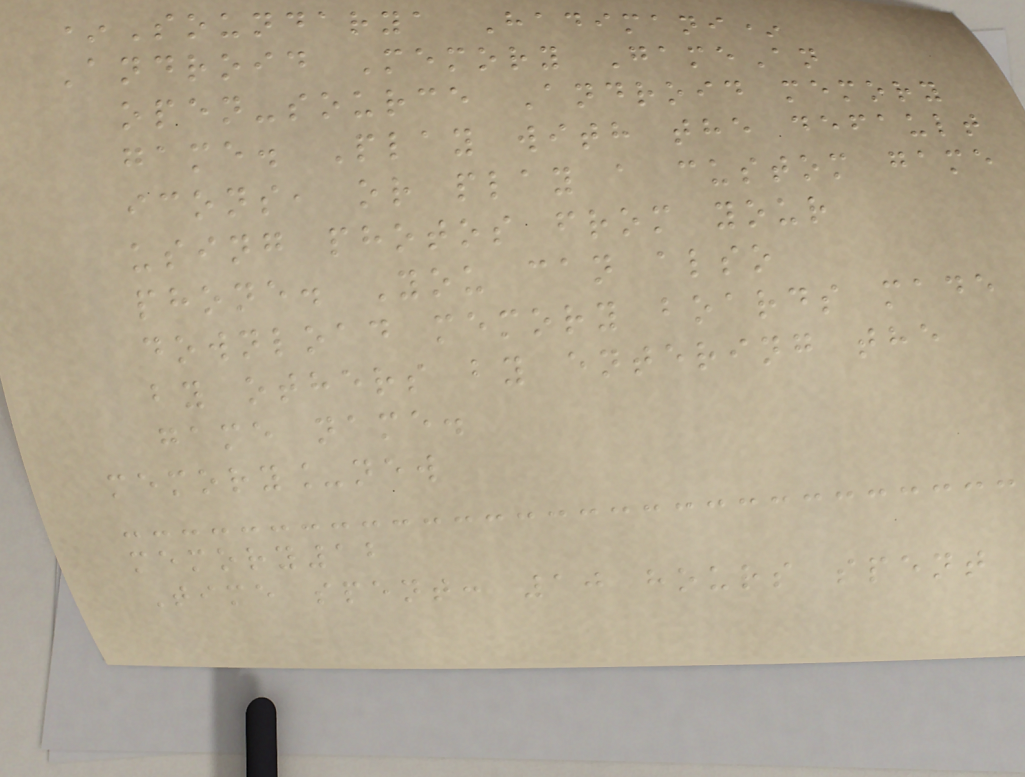*Soundarya Hadimani*
Android Memory GameAn
open-source Android memory
game. Play with the default
icons, or play a custom game
using photos from your
phone. You can also
download memory boards made
by others by entering the
game name.
memory_new
memory12
Time spent: 10 hours spent
